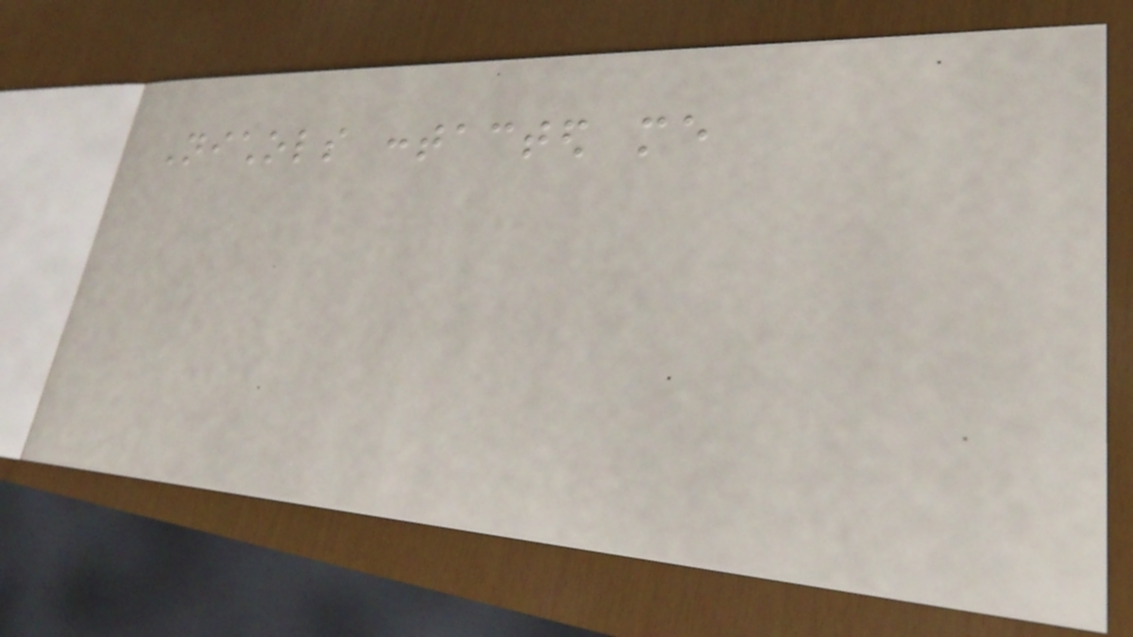Nichols contacted me
